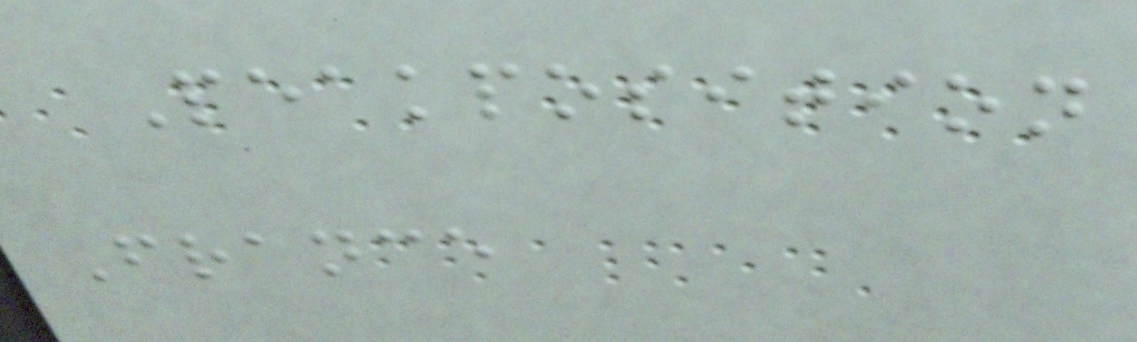Peakposition
France
